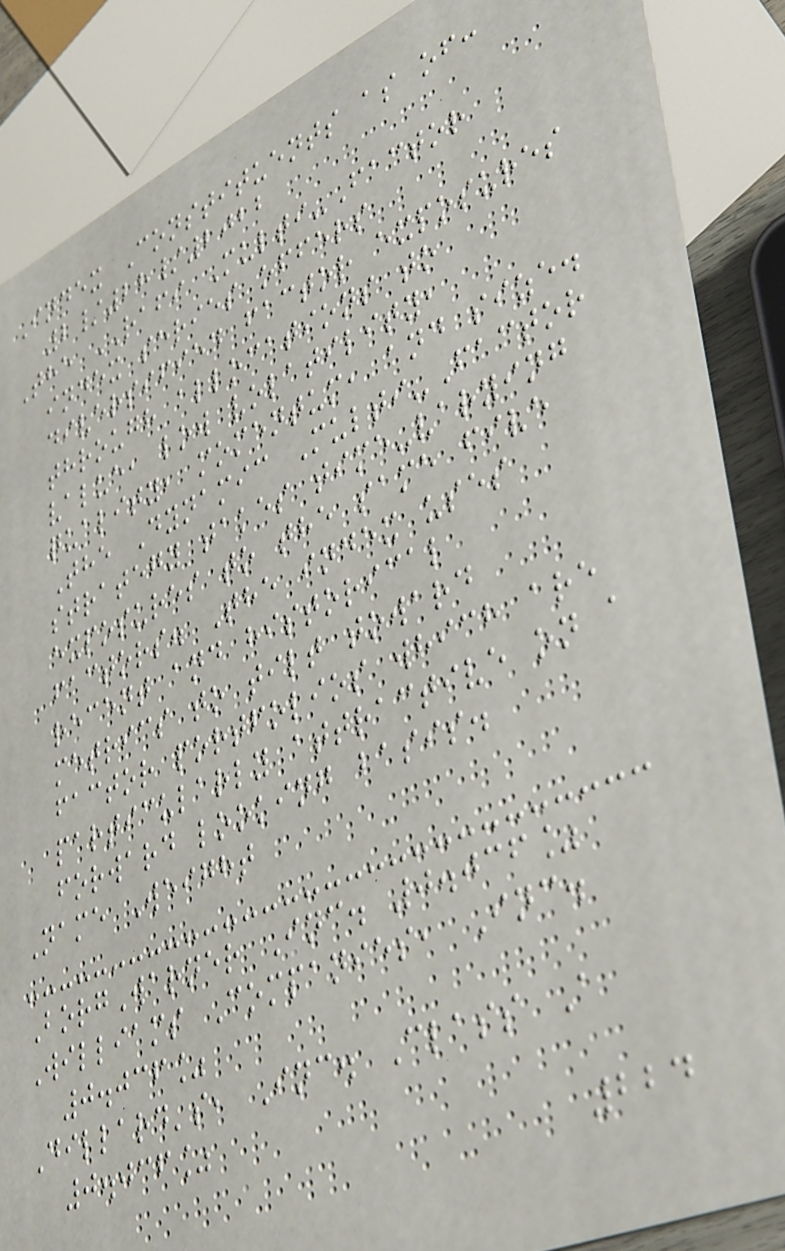Index Constituents as of:
2/28/2022
The RAFI Multi-Factor
index series offers
diversified factor exposures
through allocations to
value, low volatility,
quality, momentum, and size.
The Dynamic Multi-Factor
strategy takes time-varying
exposures to the same five
factors. The index uses
recent and historical
metrics to tilt toward
factor portfolios which are
particularly attractive on a
forward looking basis.
Name Weight
BorgWarner Inc. 0.036%
Williams Companies, Inc.
0.036%
Dillard's, Inc. Class A
0.036%
224
